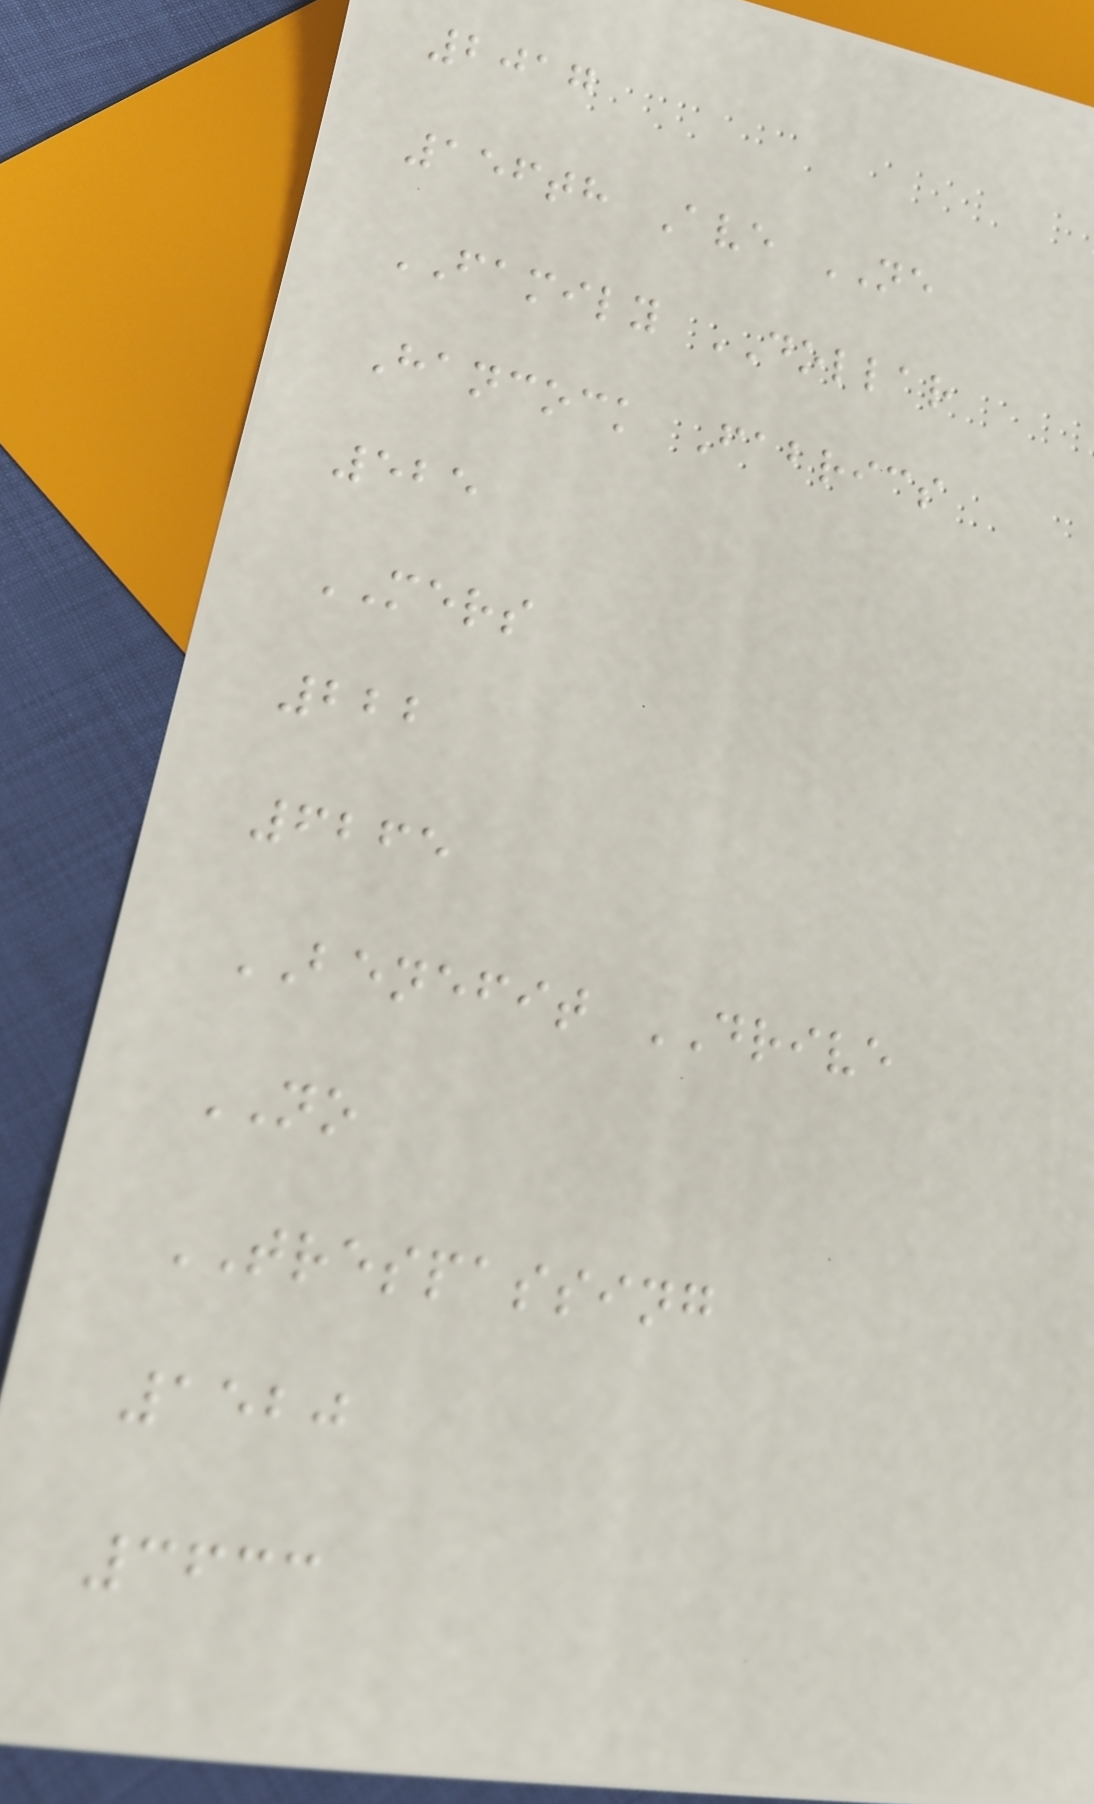2017
156th Ave NE
FAMILY DOLLAR
Hancock Fabrics
525
MERS
222
6265
BENEFIT DRIVE
NO
TRESPASSING
1520
3633
